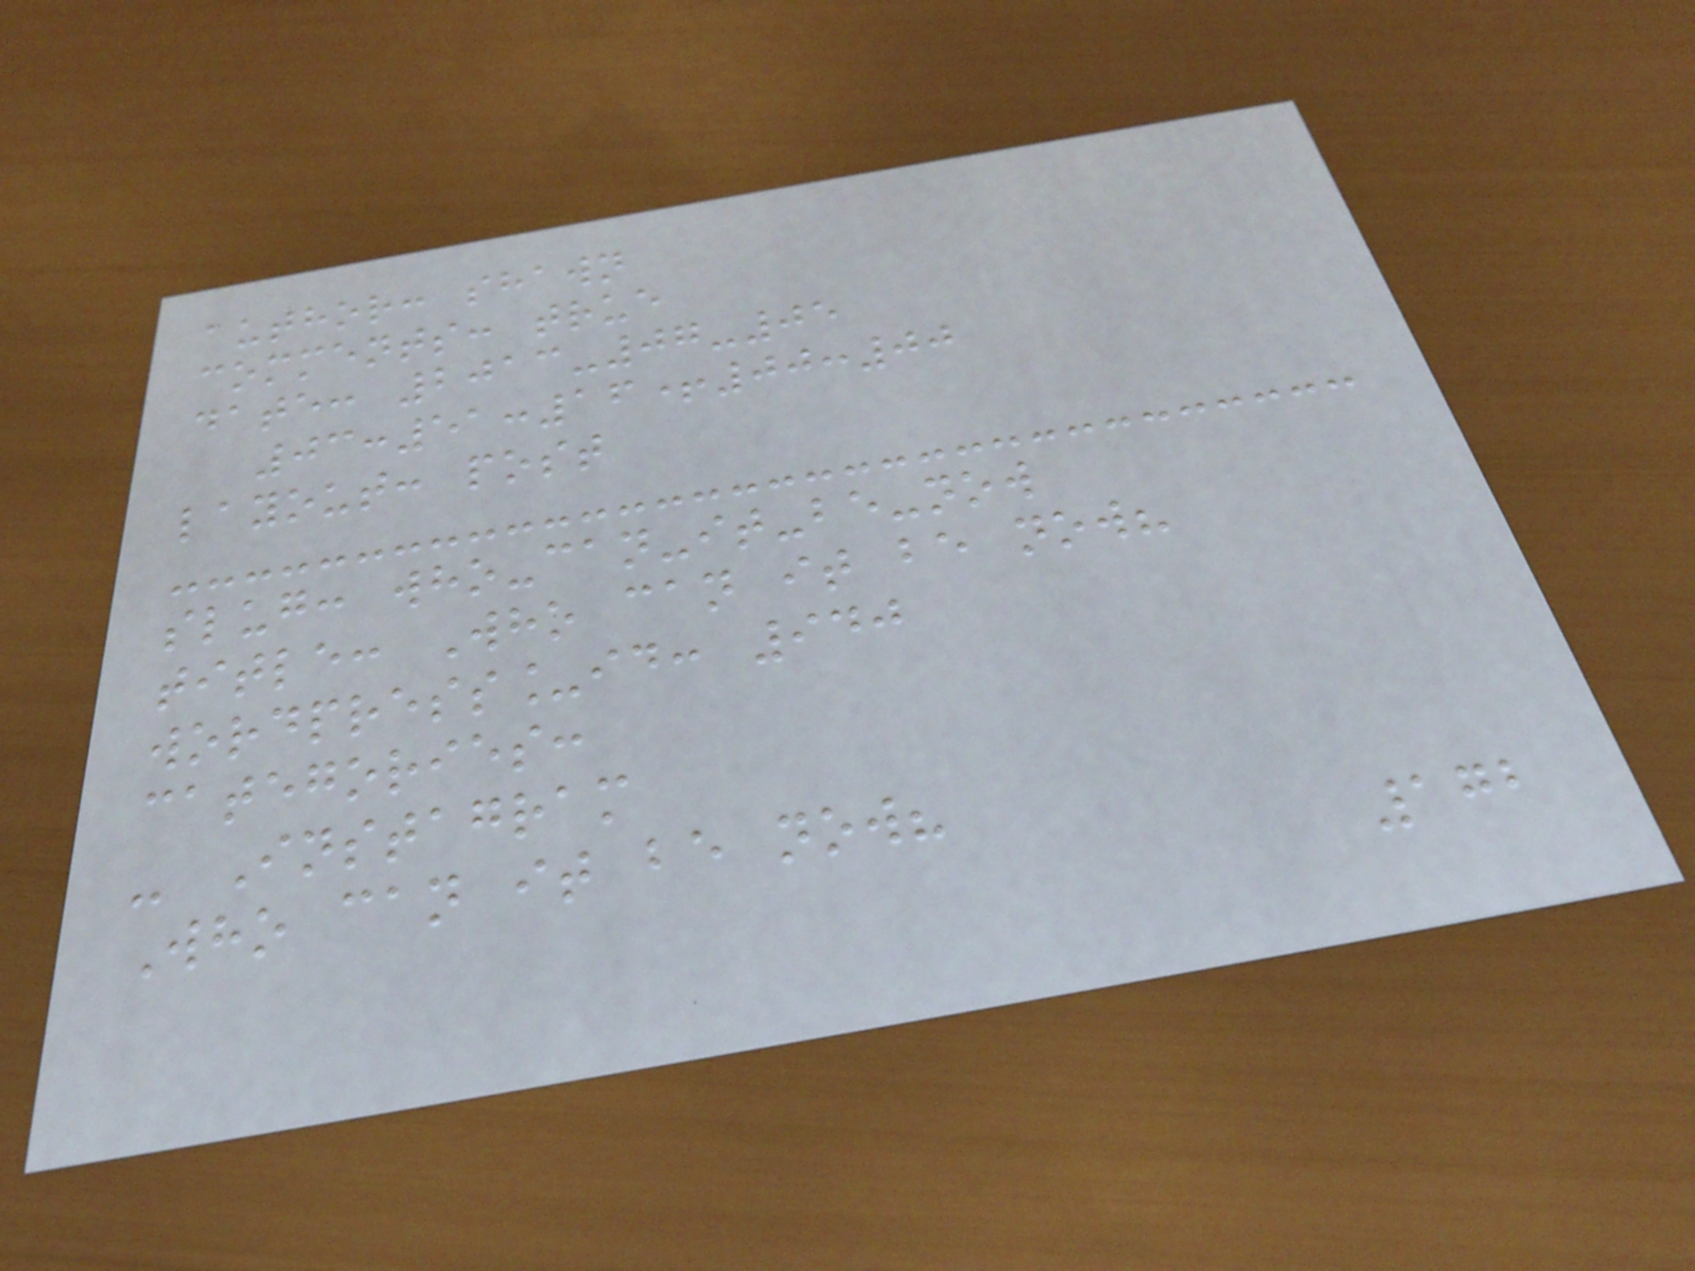author: shawn
comments: true
date: 2013-07-05
03:51:16+00:00
layout: post
slug: who-can-it-be-now
title: Who can it be now?
wordpress_id: 940
categories:
- Instagram
Who can it be now?
172
